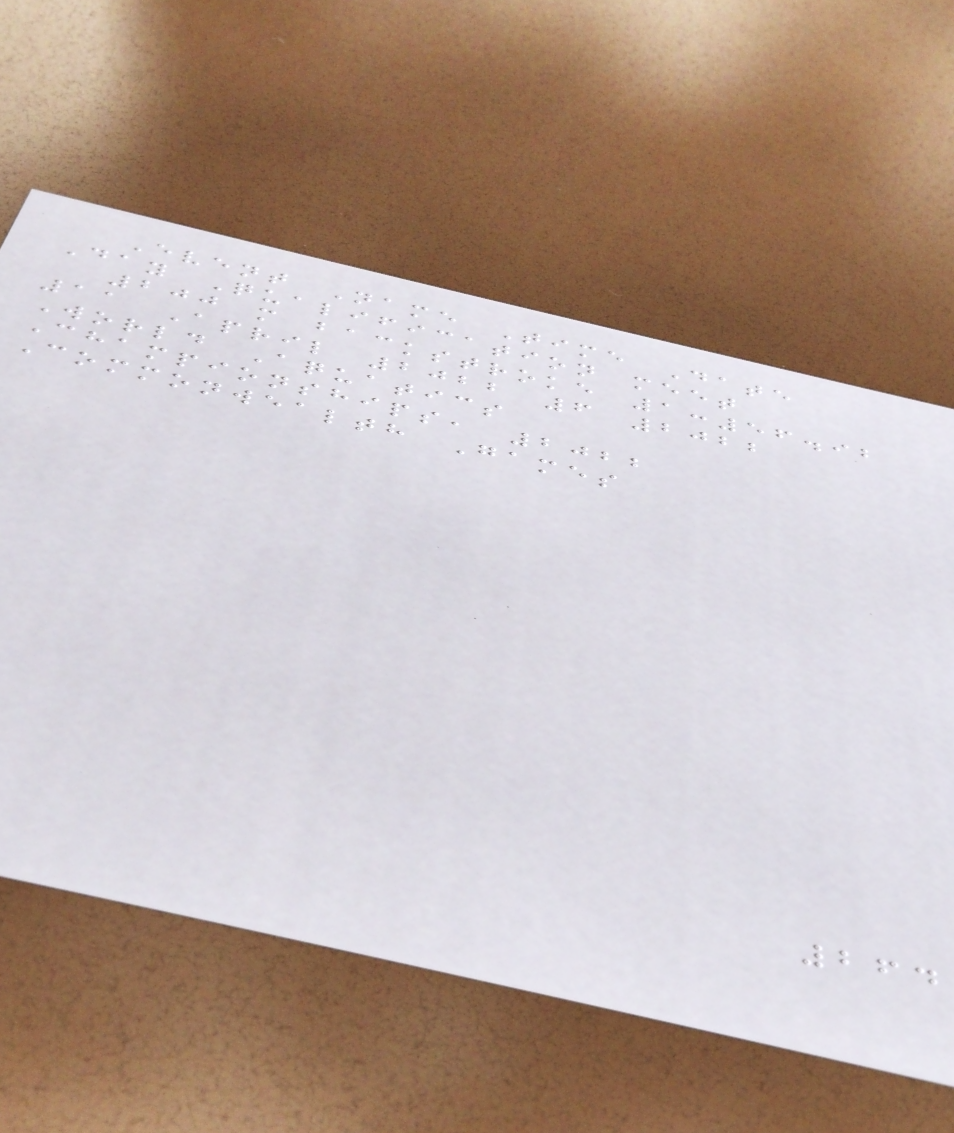Event Name Time Date
Day Qualification meet
200 m backstroke 1:56.92
11 April 2022 6 2022
World Aquatics
Championships, 2022
Commonwealth Games
264
